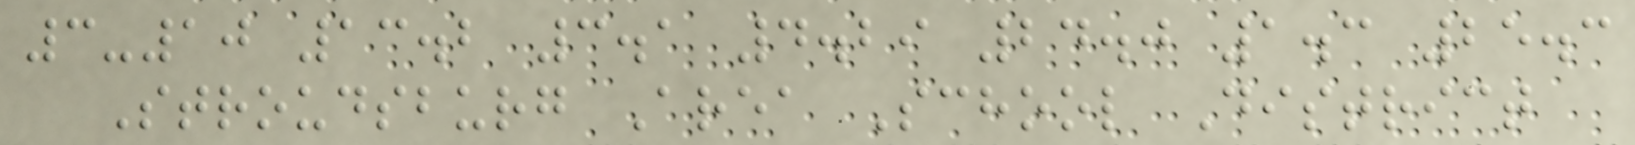3-10 13.2 3.1 4.29 24.0 1.3 25.3
Stroudsburg Area School District
